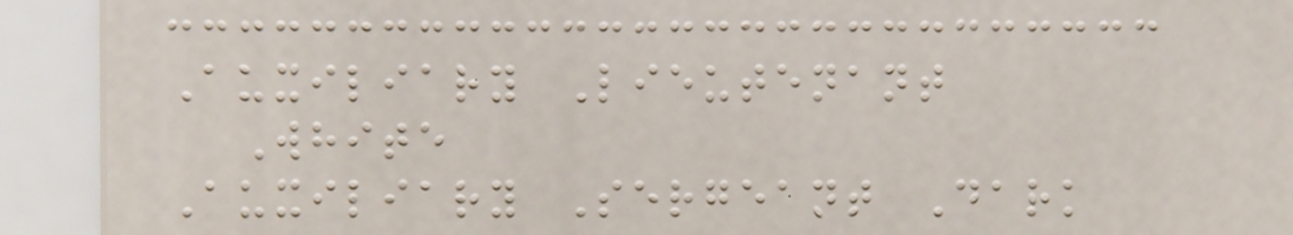Auxiliary Lieutenant
White
Auxiliary Sergeant Dark
